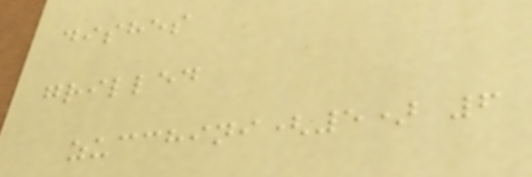dishes
grilled
zucchini(5) 6
